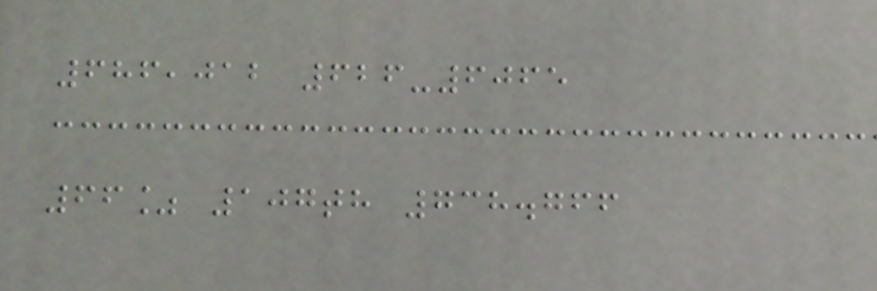686,012 626-6065
66% 107th 738.766
